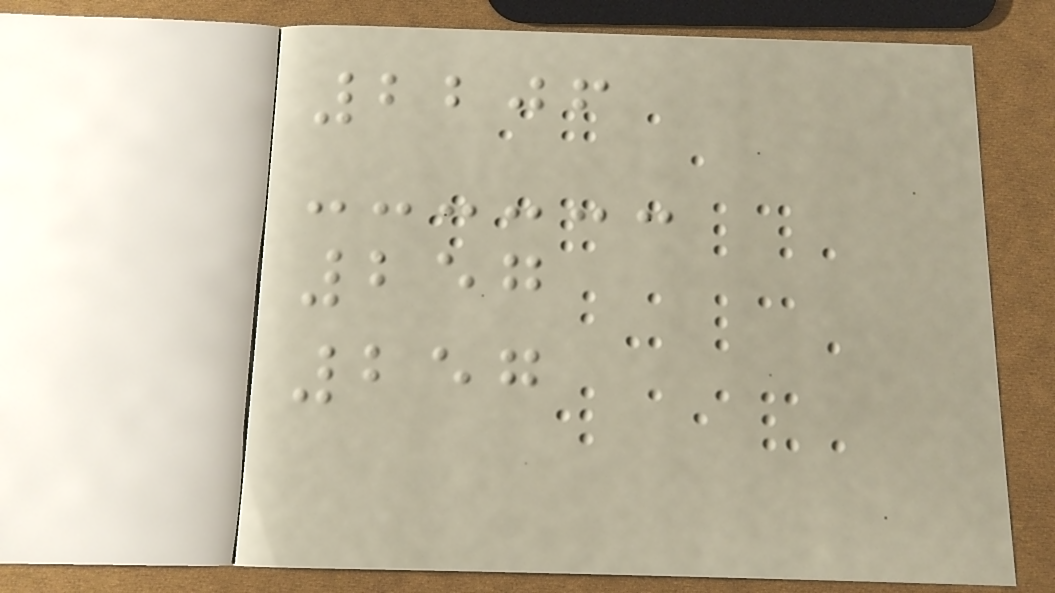2206
257
257
